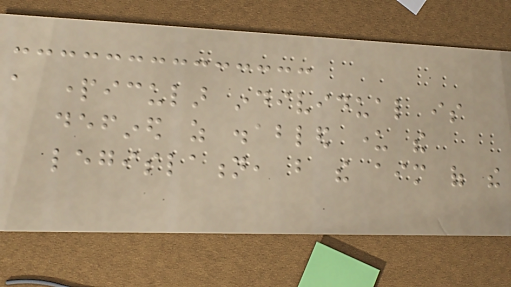a particular individual is
defined as disabled under the
legislation, but the aim of the
